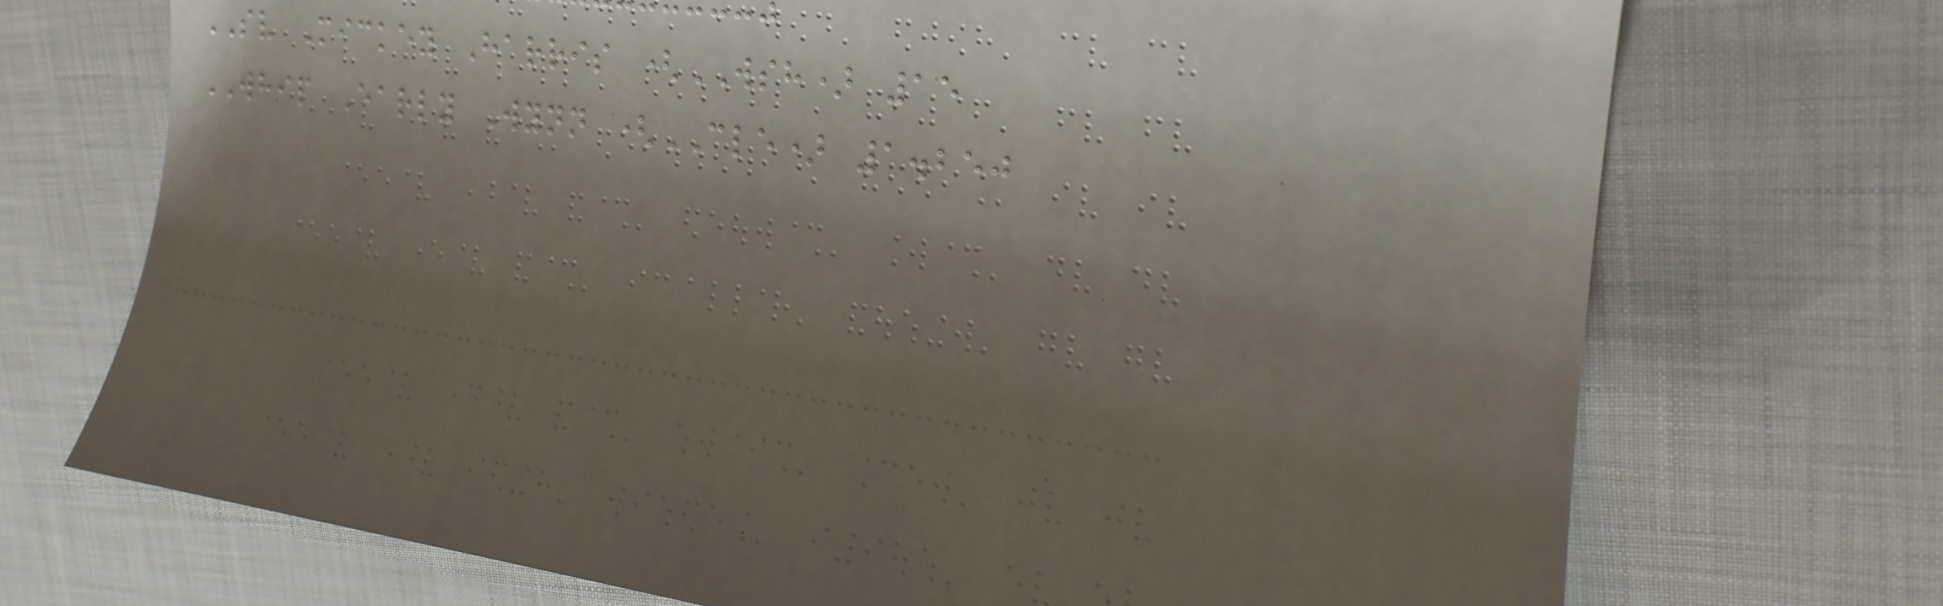SV Mickey Harris (WSH) 15
WHIP Early Wynn (CLE) 1.250
